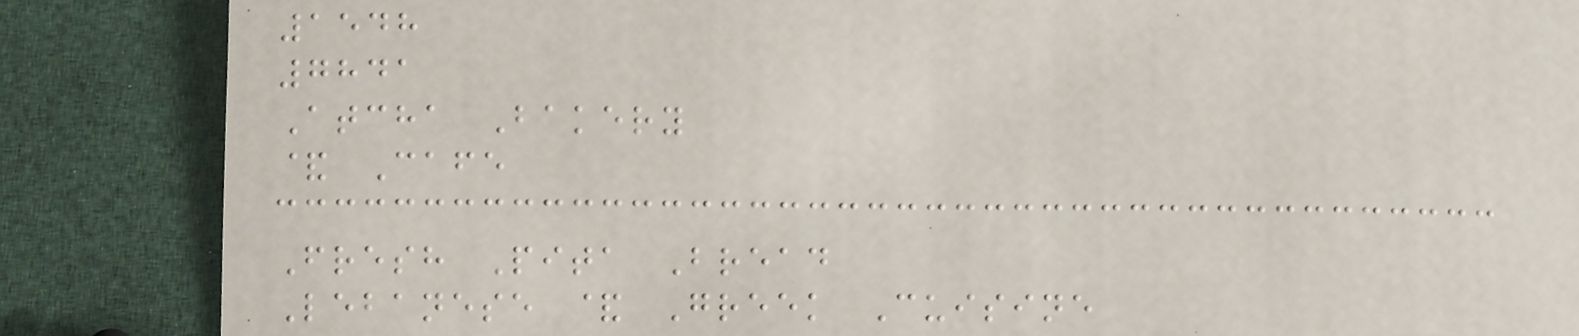1548
7841
Atcha Bakery
& Cafe
Fresh Pita Bread
Lebanese & Greek Cuisine
